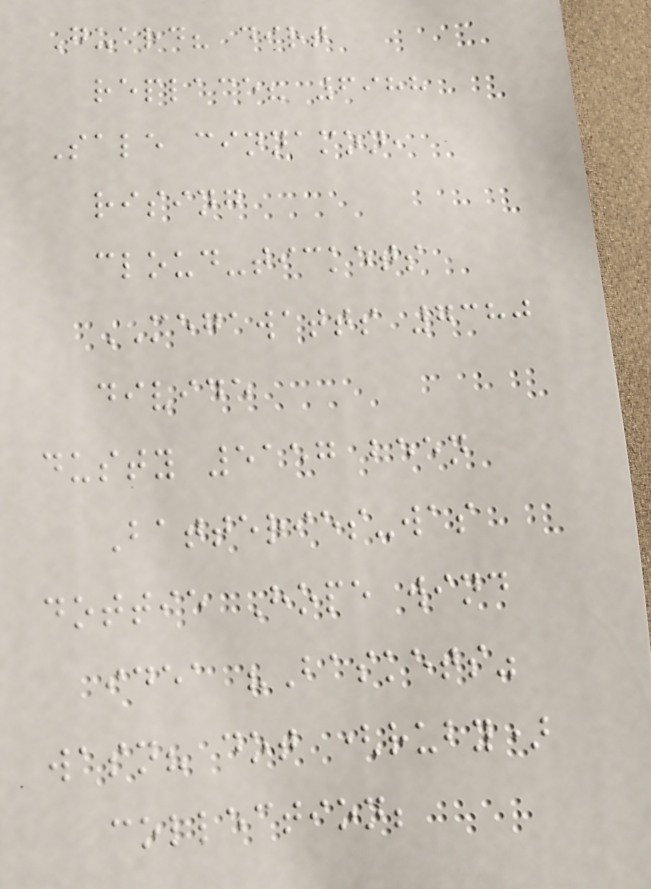Guard? dirt
replace? 6988
Sale cinnamon,
rising
cloud-tickets
MEGAWATTS 7380
divide
dusty 5157 been
Batteries-was
dottie Hope wind
idea "Baskets"
wasn? dot (ruby)
collection;
